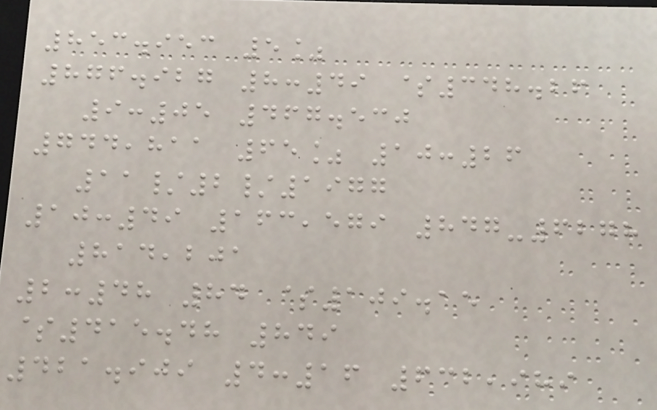853.953 5%
876.927 8:49 $348.26
9:05 467.530
744,811 65% 10:26
11/2/1977
10:49 163,579 847-6278
814,201
2:48 84 $109.15
$415.48 849
421.909 4:16 632,989
